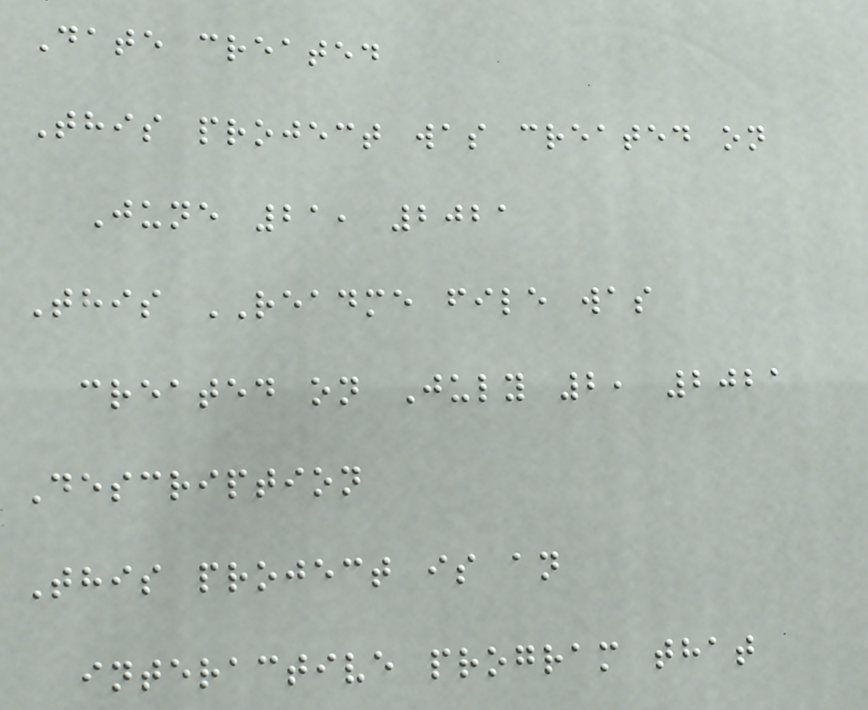Date created
This project was created on
June 21, 2021
This README file was
created on July 2, 2021
Description
This project is an
interactive program that
